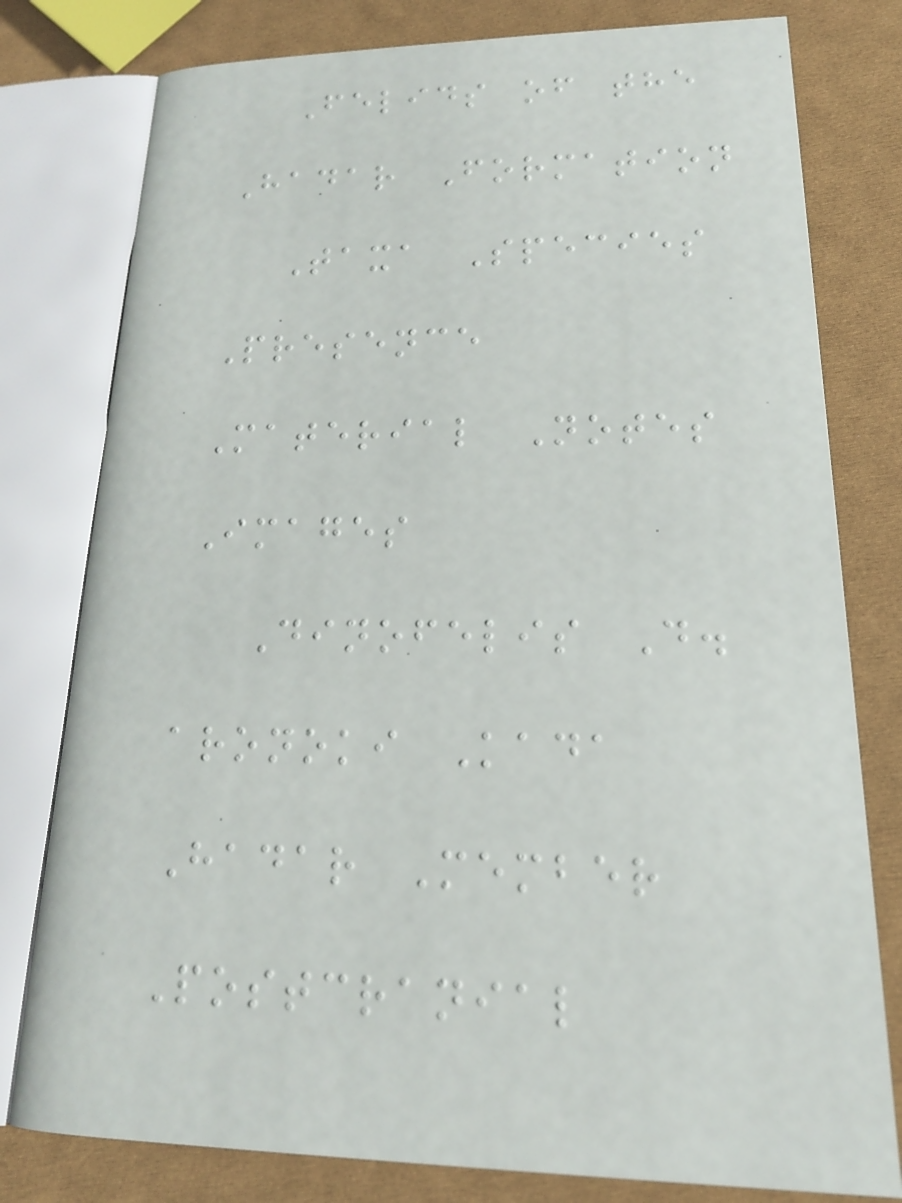Felids of the
Hadar Formation
Taxa Species
Presence
Material Notes
Images
Dinofelis D.
aronoki Kada
Hadar Member
Postcranial
